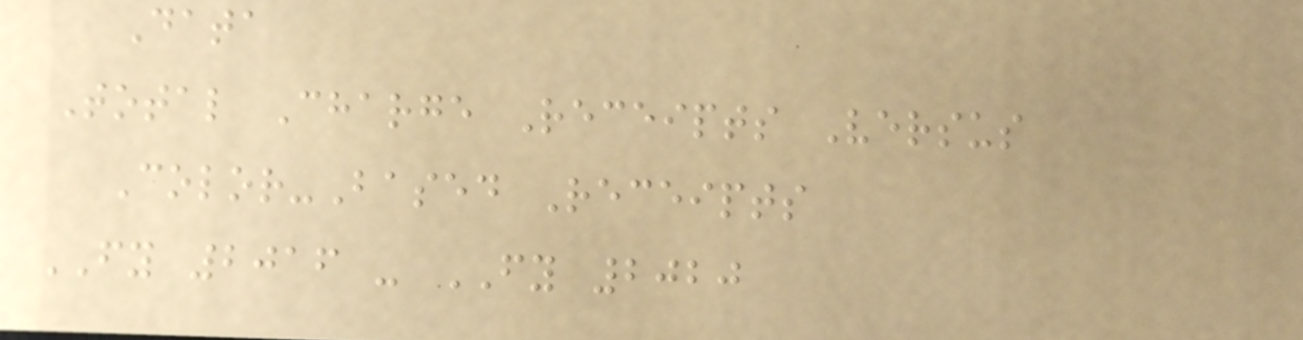Data
Total Charge Receipts Versus
Color-Based Receipts
FY 2016 - FY 2020
